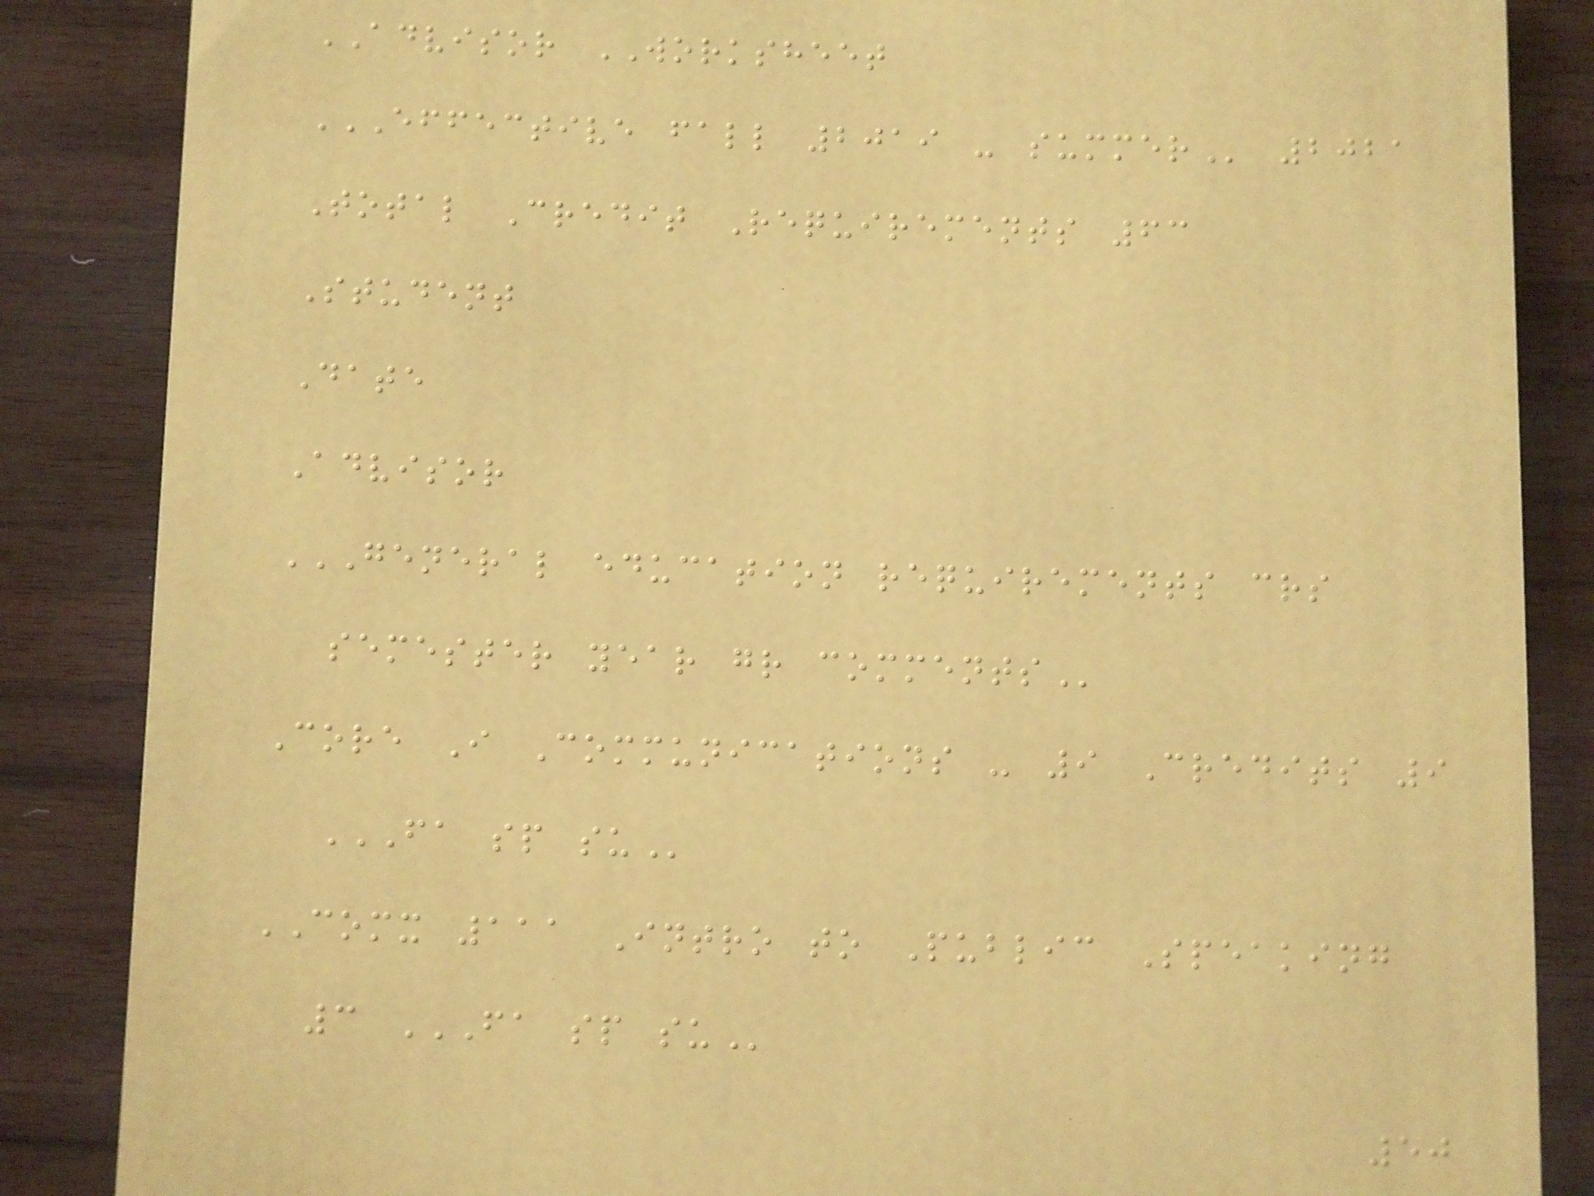ADVISOR WORKSHEET
EFFECTIVE FALL 2019 - SUMMER 2021
Total Credit Requirements 63
Student
Date
Advisor
GENERAL EDUCATION REQUIREMENTS CRS
SEMESTER YEAR GR COMMENTS
Core I Communications - 9 Credits 9
FA SP SU
COMX 111 Intro to Public Speaking
3 FA SP SU
50
